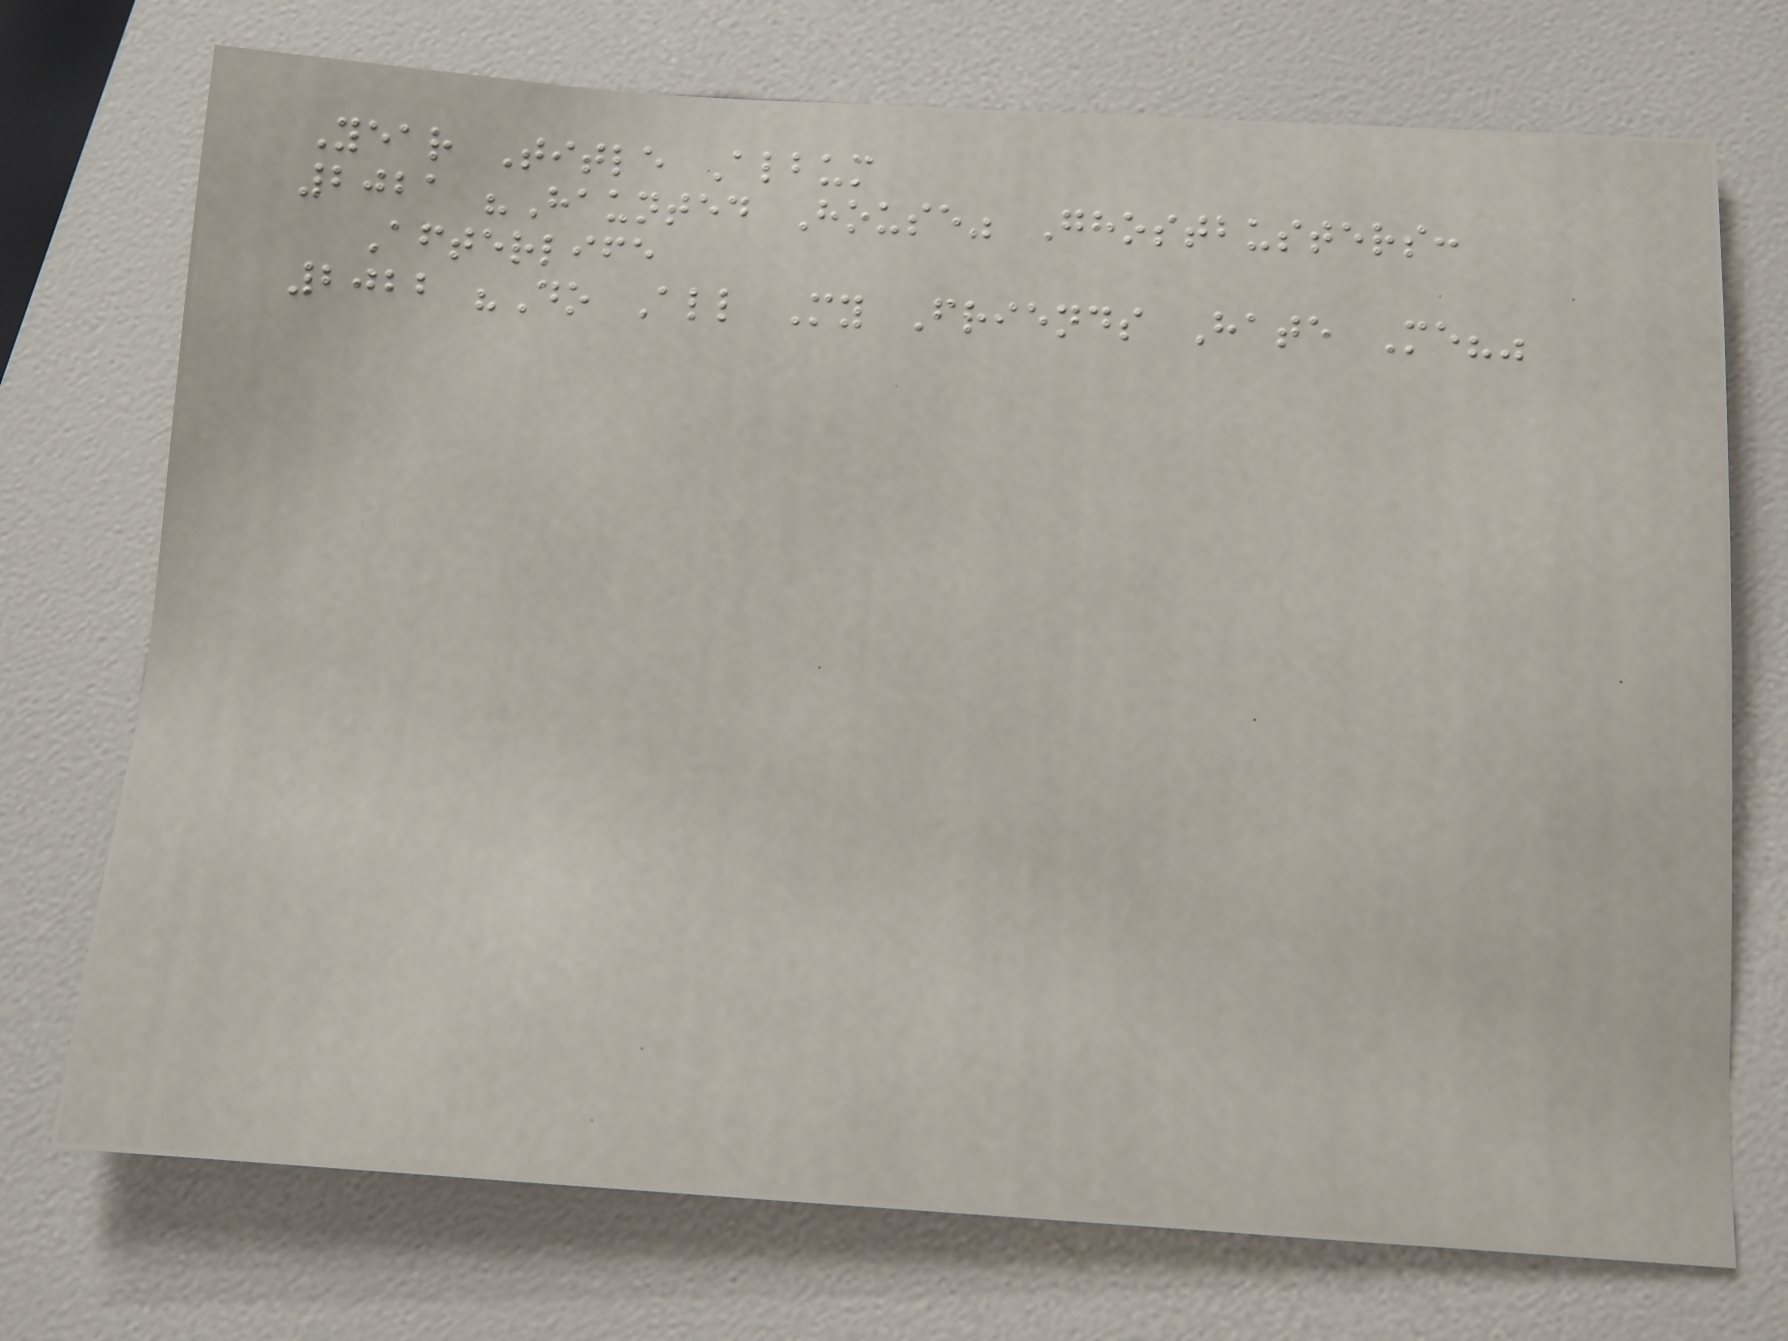Year Title Album
2021 "Haunted House" Ghostbusters:
Afterlife
2022 "Do All My Friends Hate Me?"
